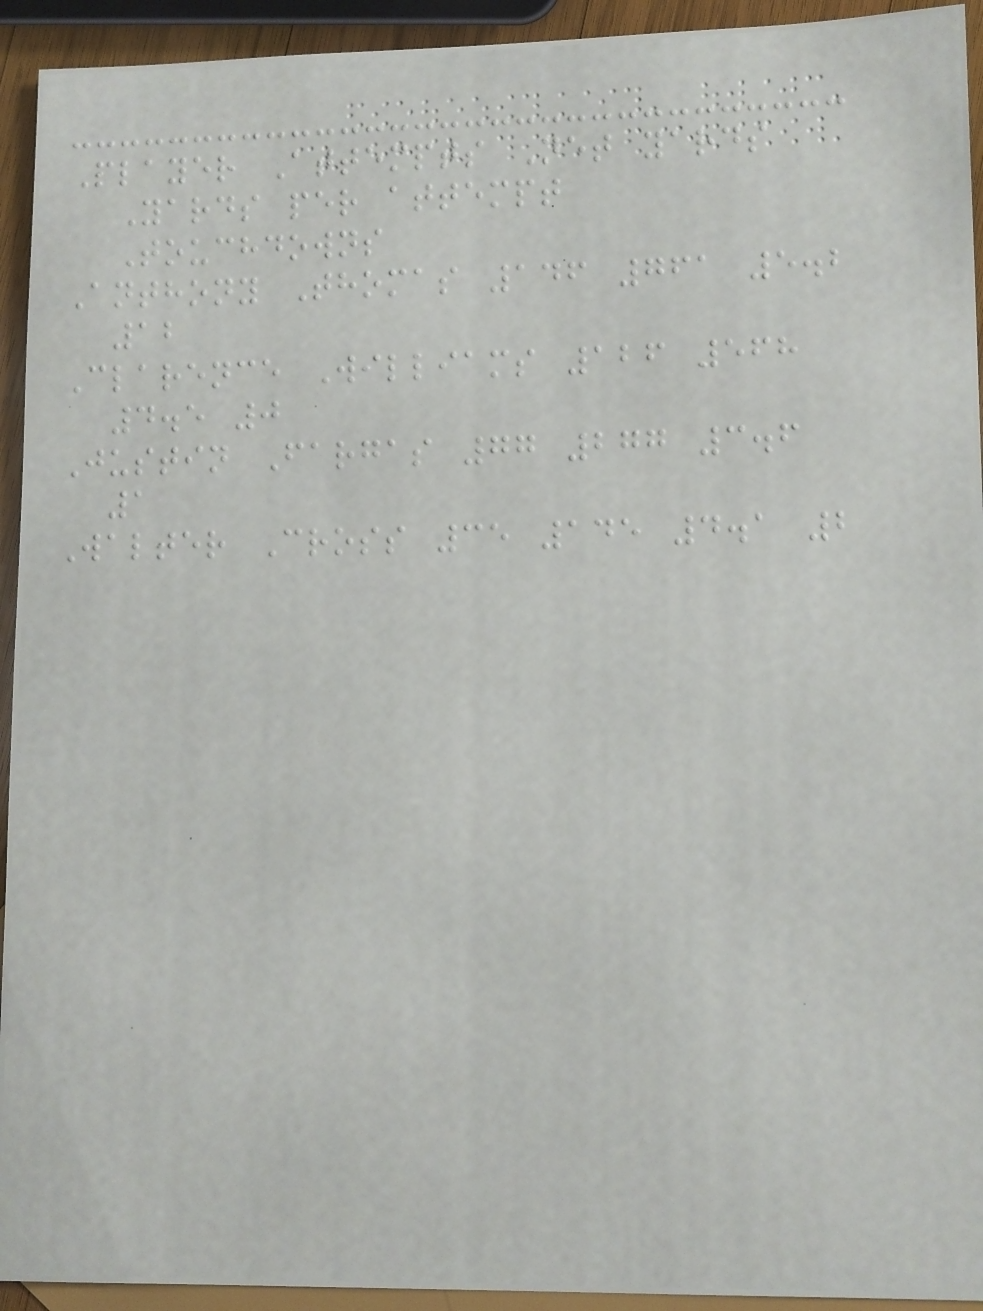Player Attempts Net yards
Yards per attempt
Touchdowns
Anthony Thomas 146 761 5.2
12
Clarence Williams 126 568
4.5 0
Justin Fargas 77 277 3.6
1
Walter Cross 35 145 4.1 2
